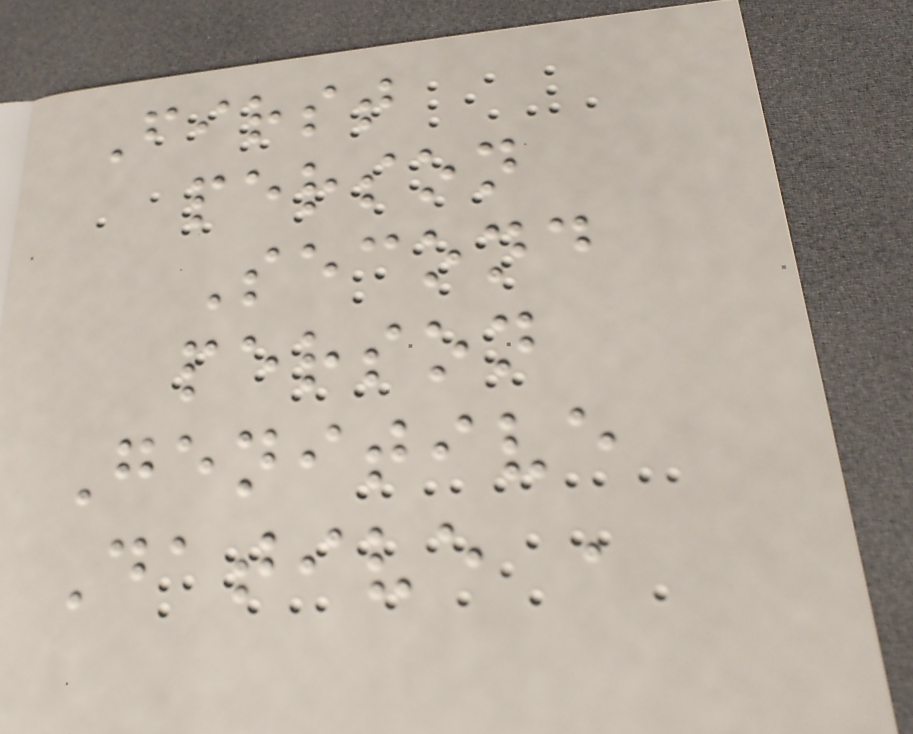First
person
Second
person
Genitive
Dative ,
